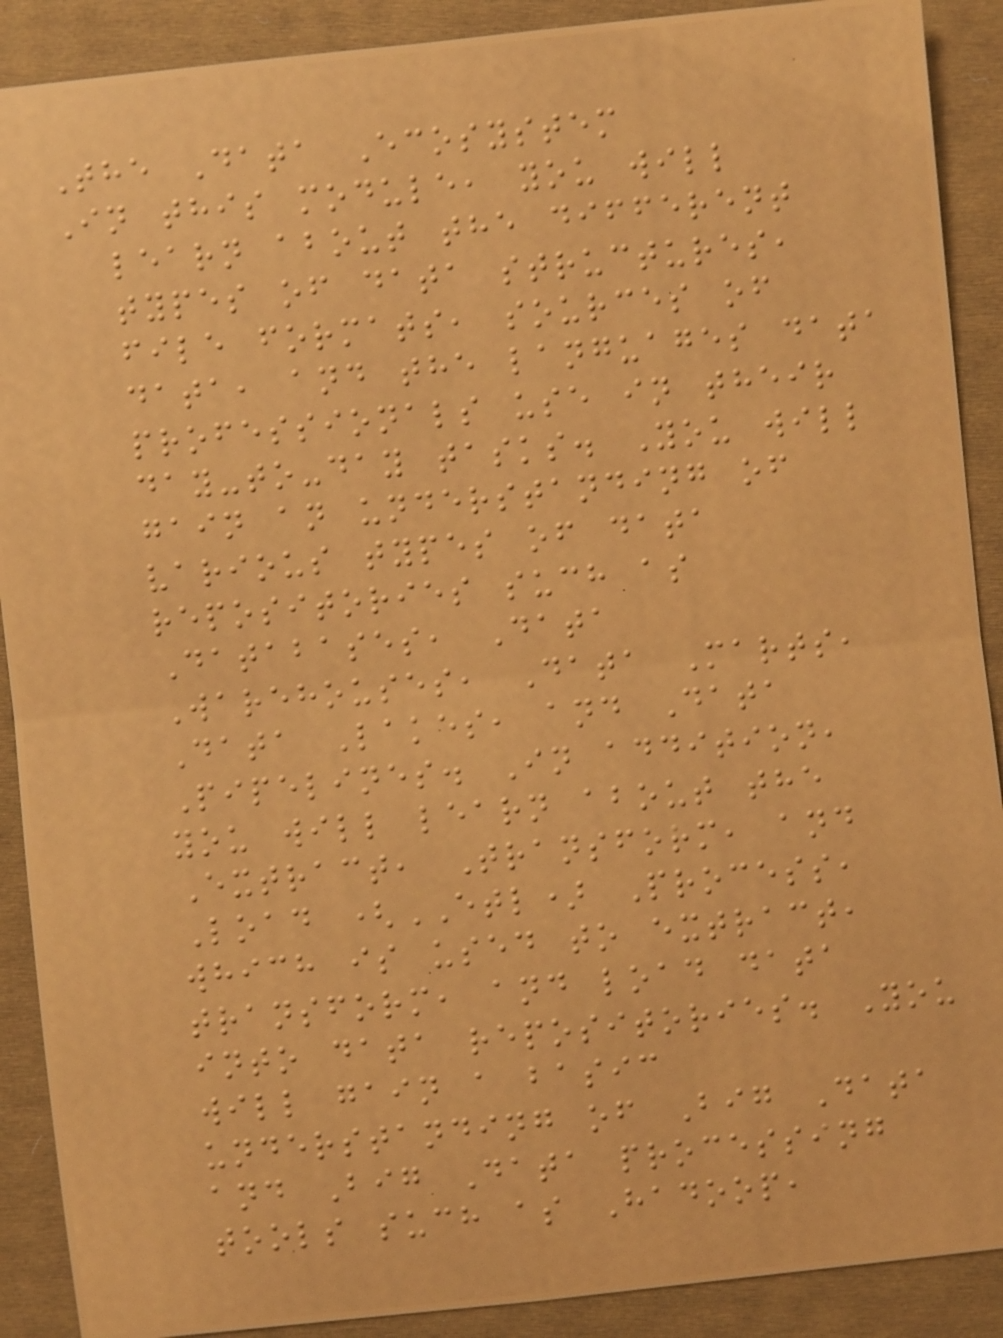The Data Ecosystem
In this module, you will
learn about the different
types of data structures,
file formats, sources of
data, and the languages data
professionals use in their
day-to-day tasks. You will
gain an understanding of
various types of data
repositories such as
Databases, Data
Warehouses, Data Marts,
Data Lakes, and Data
Pipelines. In addition,
you will learn about the
Extract, Transform, and
Load (ETL) Process,
which is used to extract,
transform, and load data
into data repositories. You
will gain a basic
understanding of Big Data
and Big Data processing
tools such as Hadoop,
